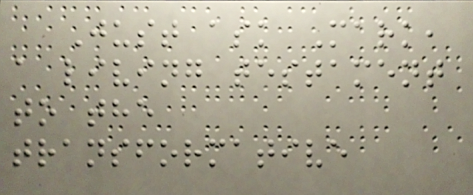Just ask Mark,
a living testament
to the
transformative
